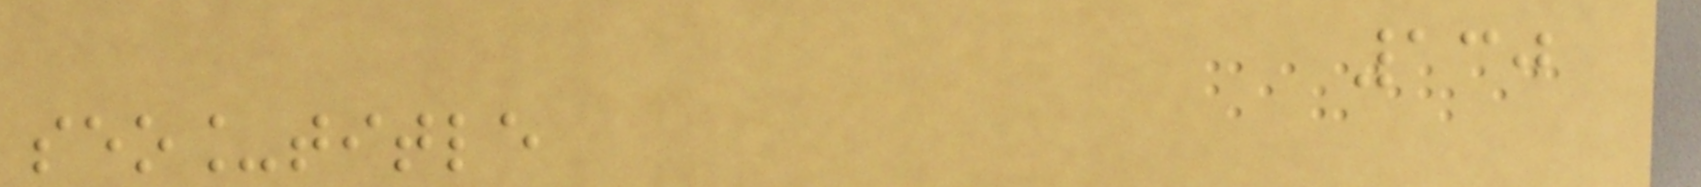130
seo_title
